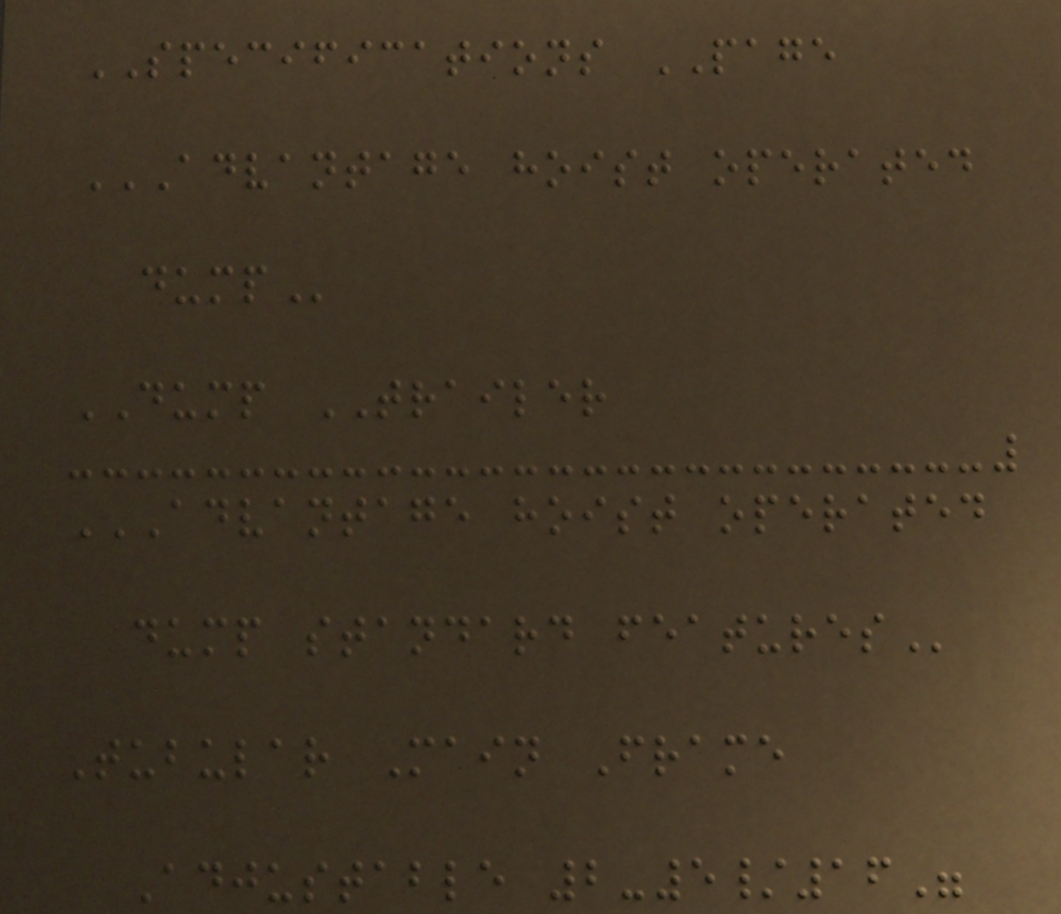SPECIFICATIONS PAGE
ADVANTAGE HOIST OPERATED
DUMP
DUMP TRAILER
ADVANTAGE HOIST OPERATED
DUMP STANDARD FEATURES
Tubular Main Frame
Adjustable 2-5/16"
